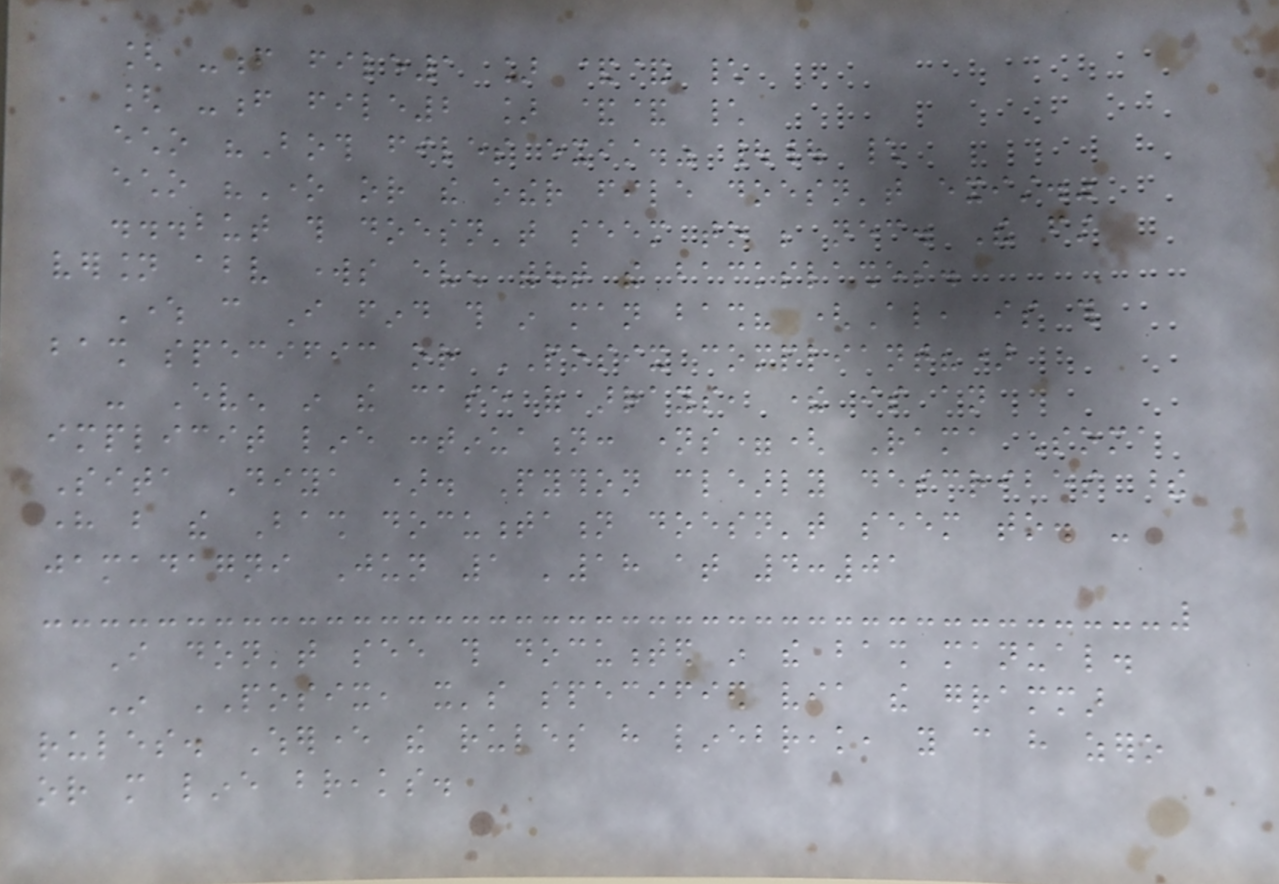[ -f file1 ] && \
[ -f file2 ] && \
echo "Both files exist." || \
echo "One or the other file doesn't exist."
...but this doesn't seem to be necessary. The first
version above works even without the backslashes.
Where can I find this in man bash? (Also, is this
bash specific or POSIX compliant?)
- Even in the case of arrays, there is an
implicit line continuation: names=( Rama Soma
Sita Diya ). Python clearly describes these
here but the Bash documentation doesn't seem to. -
jamadagni Jun 1 '18 at 4:01
I don't see this documented in the bash manual.
In POSIX, it's specified via the grammar
rules. Wherever the rules have linebreak, you can have zero
or more line breaks.
